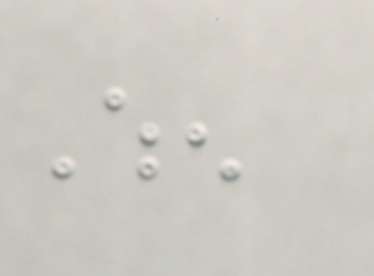When
